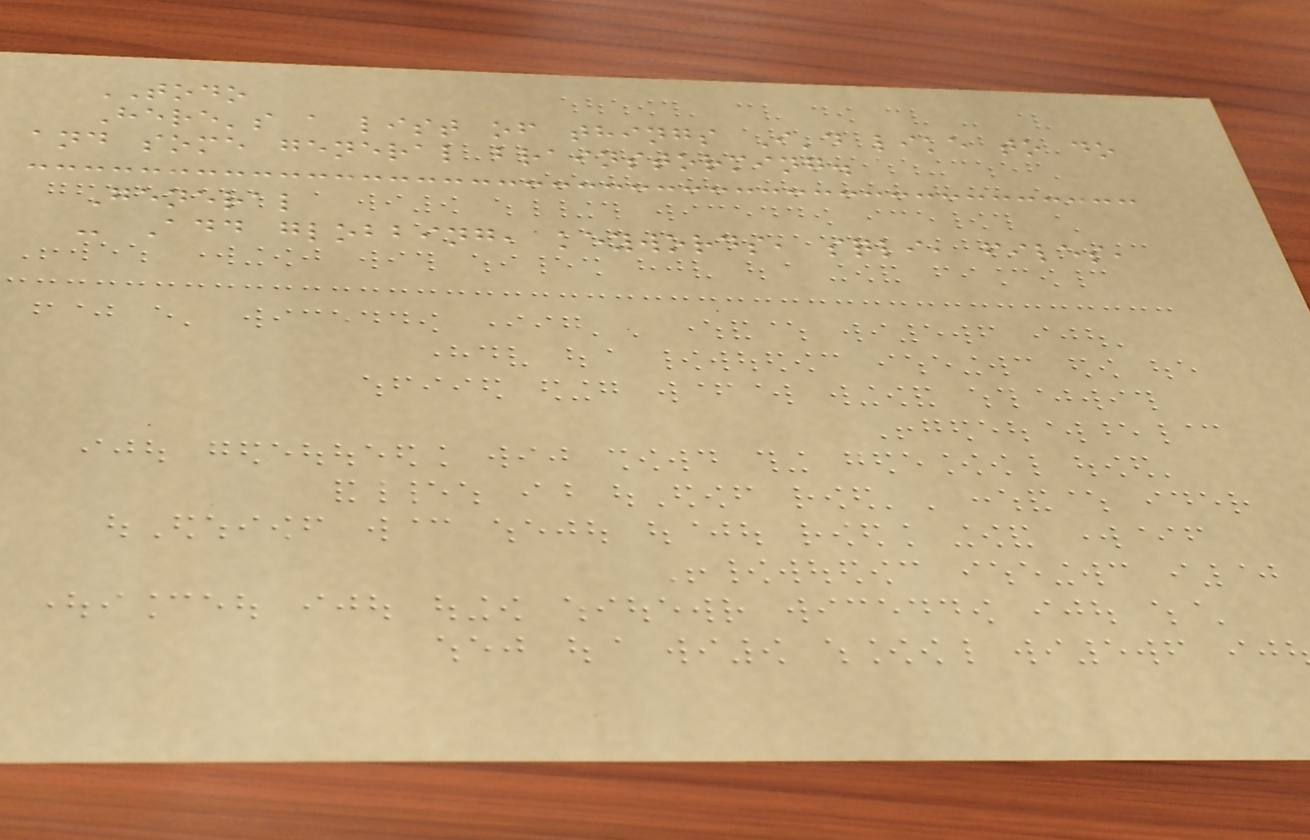TODO
Here's a list of things I'd like to do
and some general brainstorming.
General
- Add globbing, keywords, sqli, files,
